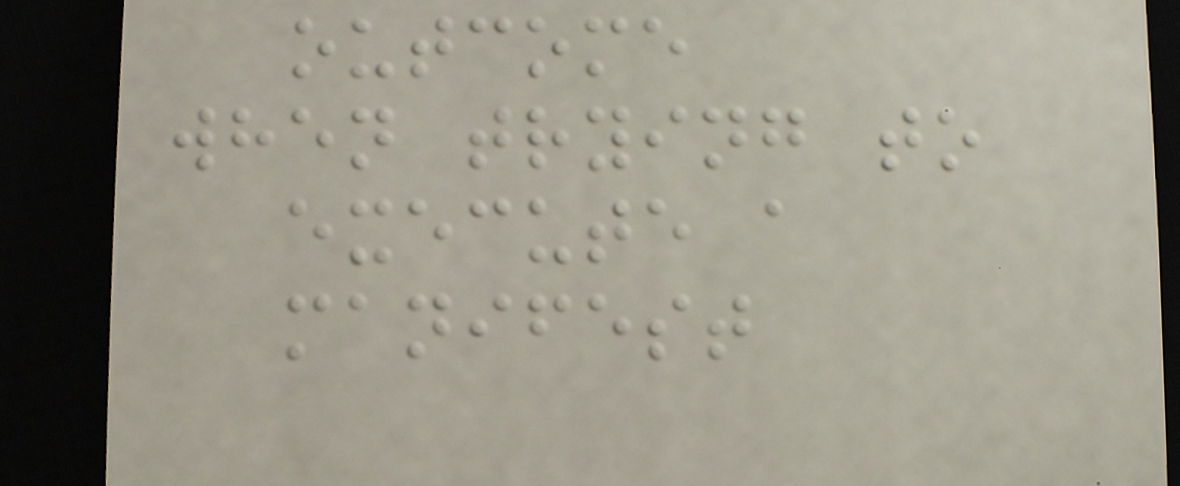outcome
when trying to
execute a
manifest
